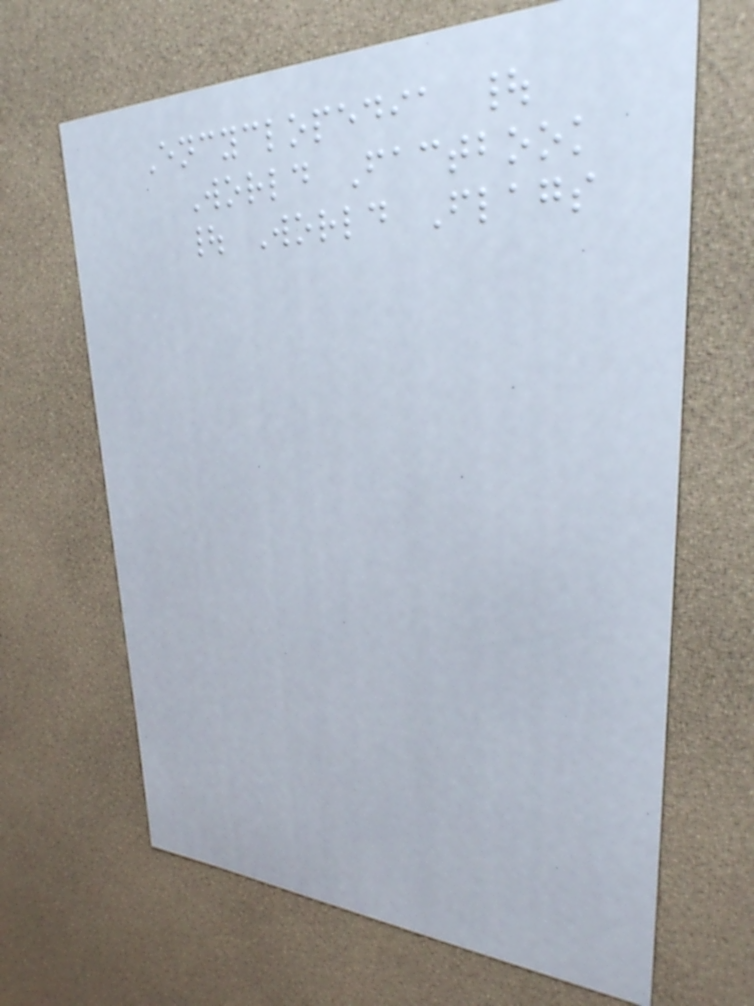Encyclopedia |
World Factbook
| World Flags
